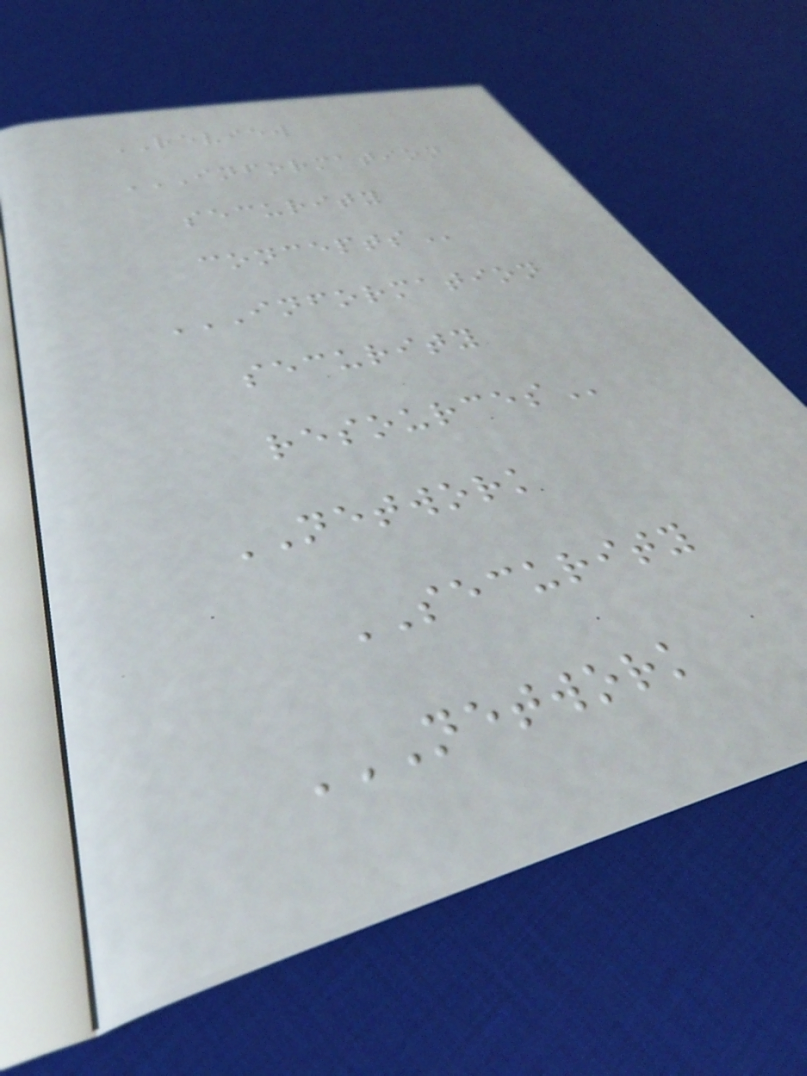REVIEW
INFORMATION
SECURITY
CONCEPTS
INFORMATION
SECURITY
RESOURCES
NETWORK
SECURITY
NETWORK
